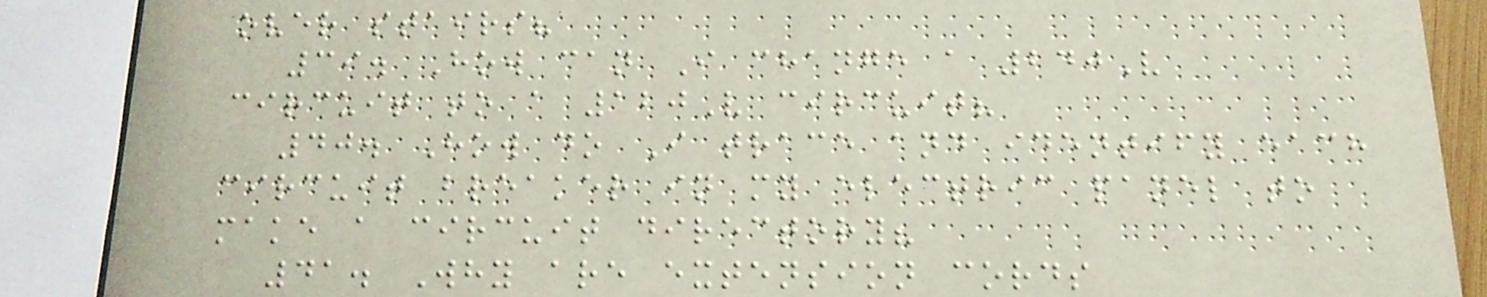over stairs?
39. How can I change a 240V
circuit to a 120V circuit?
40. How do I trace and identify each
circuit breaker in my electric panel to
make a circuit directory?
41. Why are extension cords
